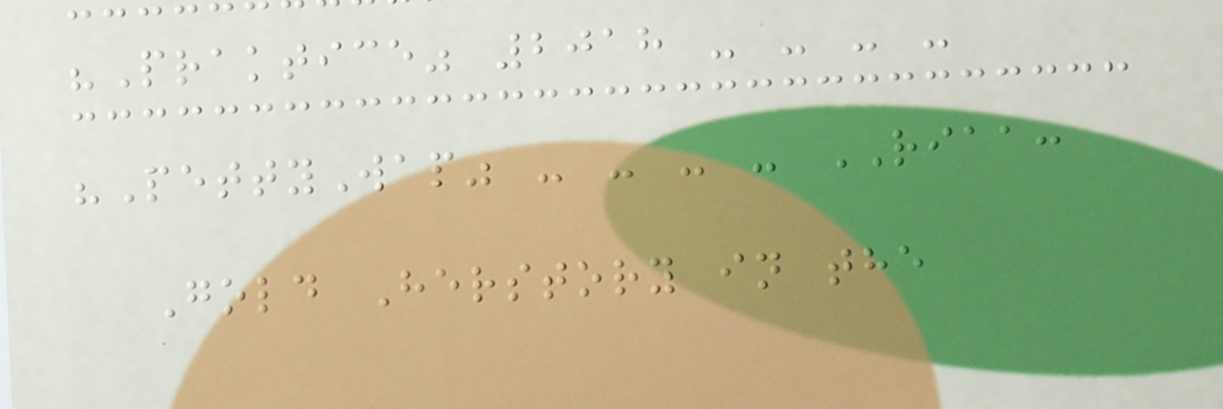"Praktice" 2018 - - - -
"PettyWap" - - - - RIAA:
Gold Herstory in the
